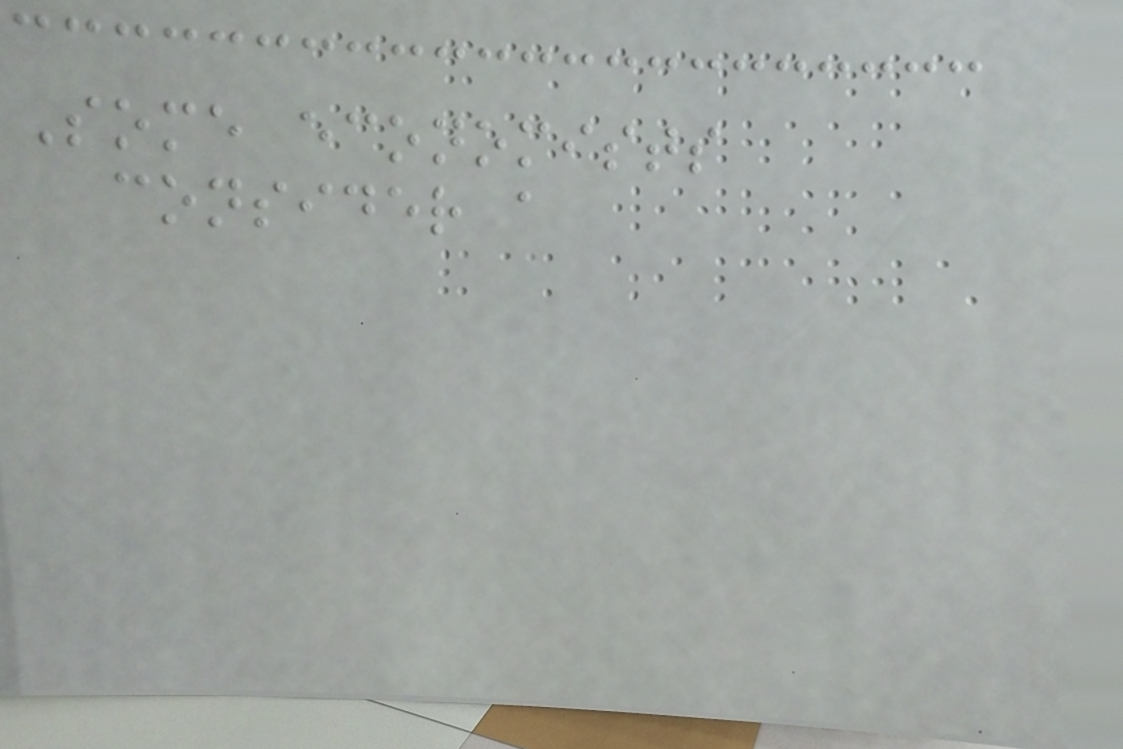Some economists
consider a
